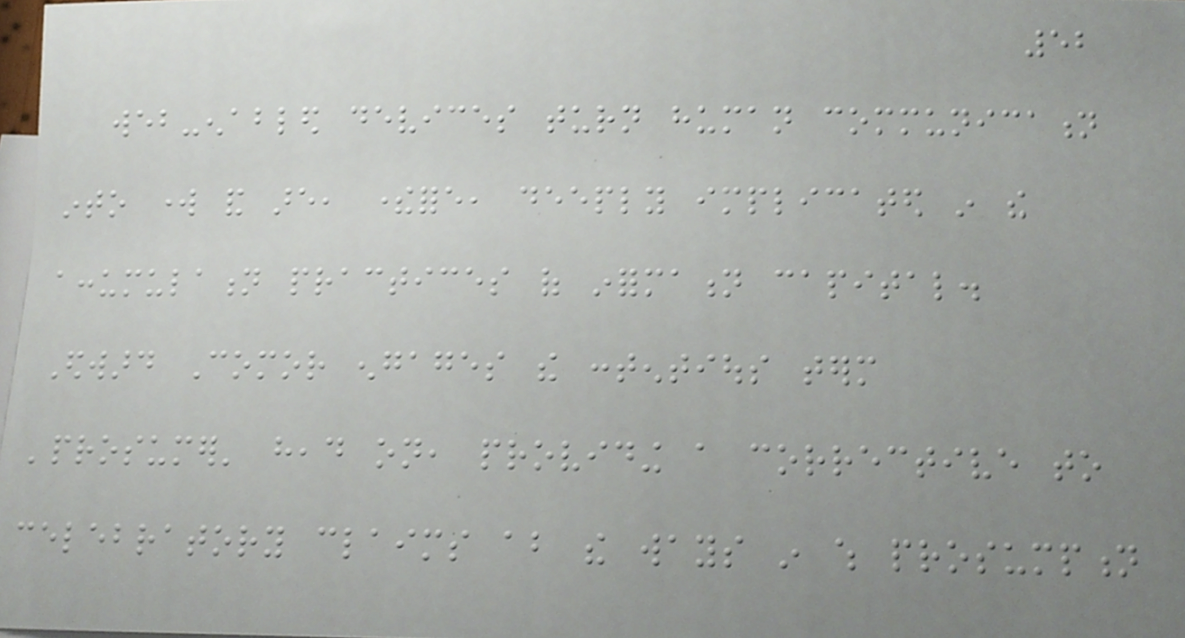52
web-enabled devices turn human communication
into work and are, therefore, deeply implicated in the
accumulation practices of information capital.
Edward Comor engages the contentious term
'prosumer' head on, providing a corrective to
celebratory claims about the ways in which prosumption
